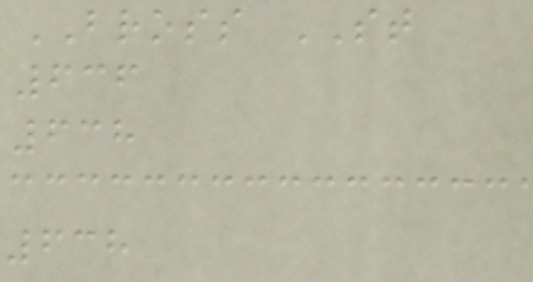BROSS ST
636
638
638
